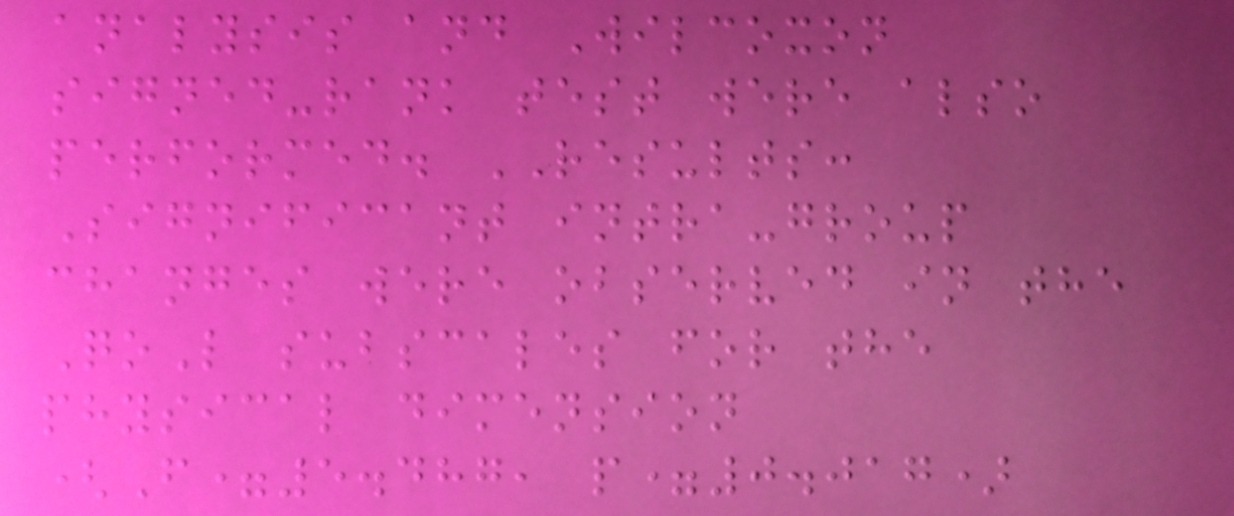analysis and Wilcoxon
signed-rank test were also
performed. RESULTS:
Significant intra-group
changes were observed in the
QoL subscales for the
physical dimension
(F=5.487, p=0.017)
